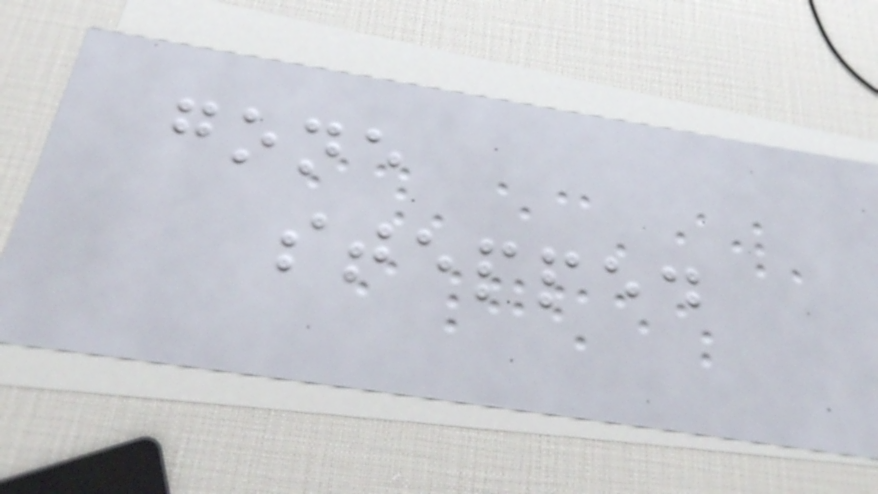gone
stepped
